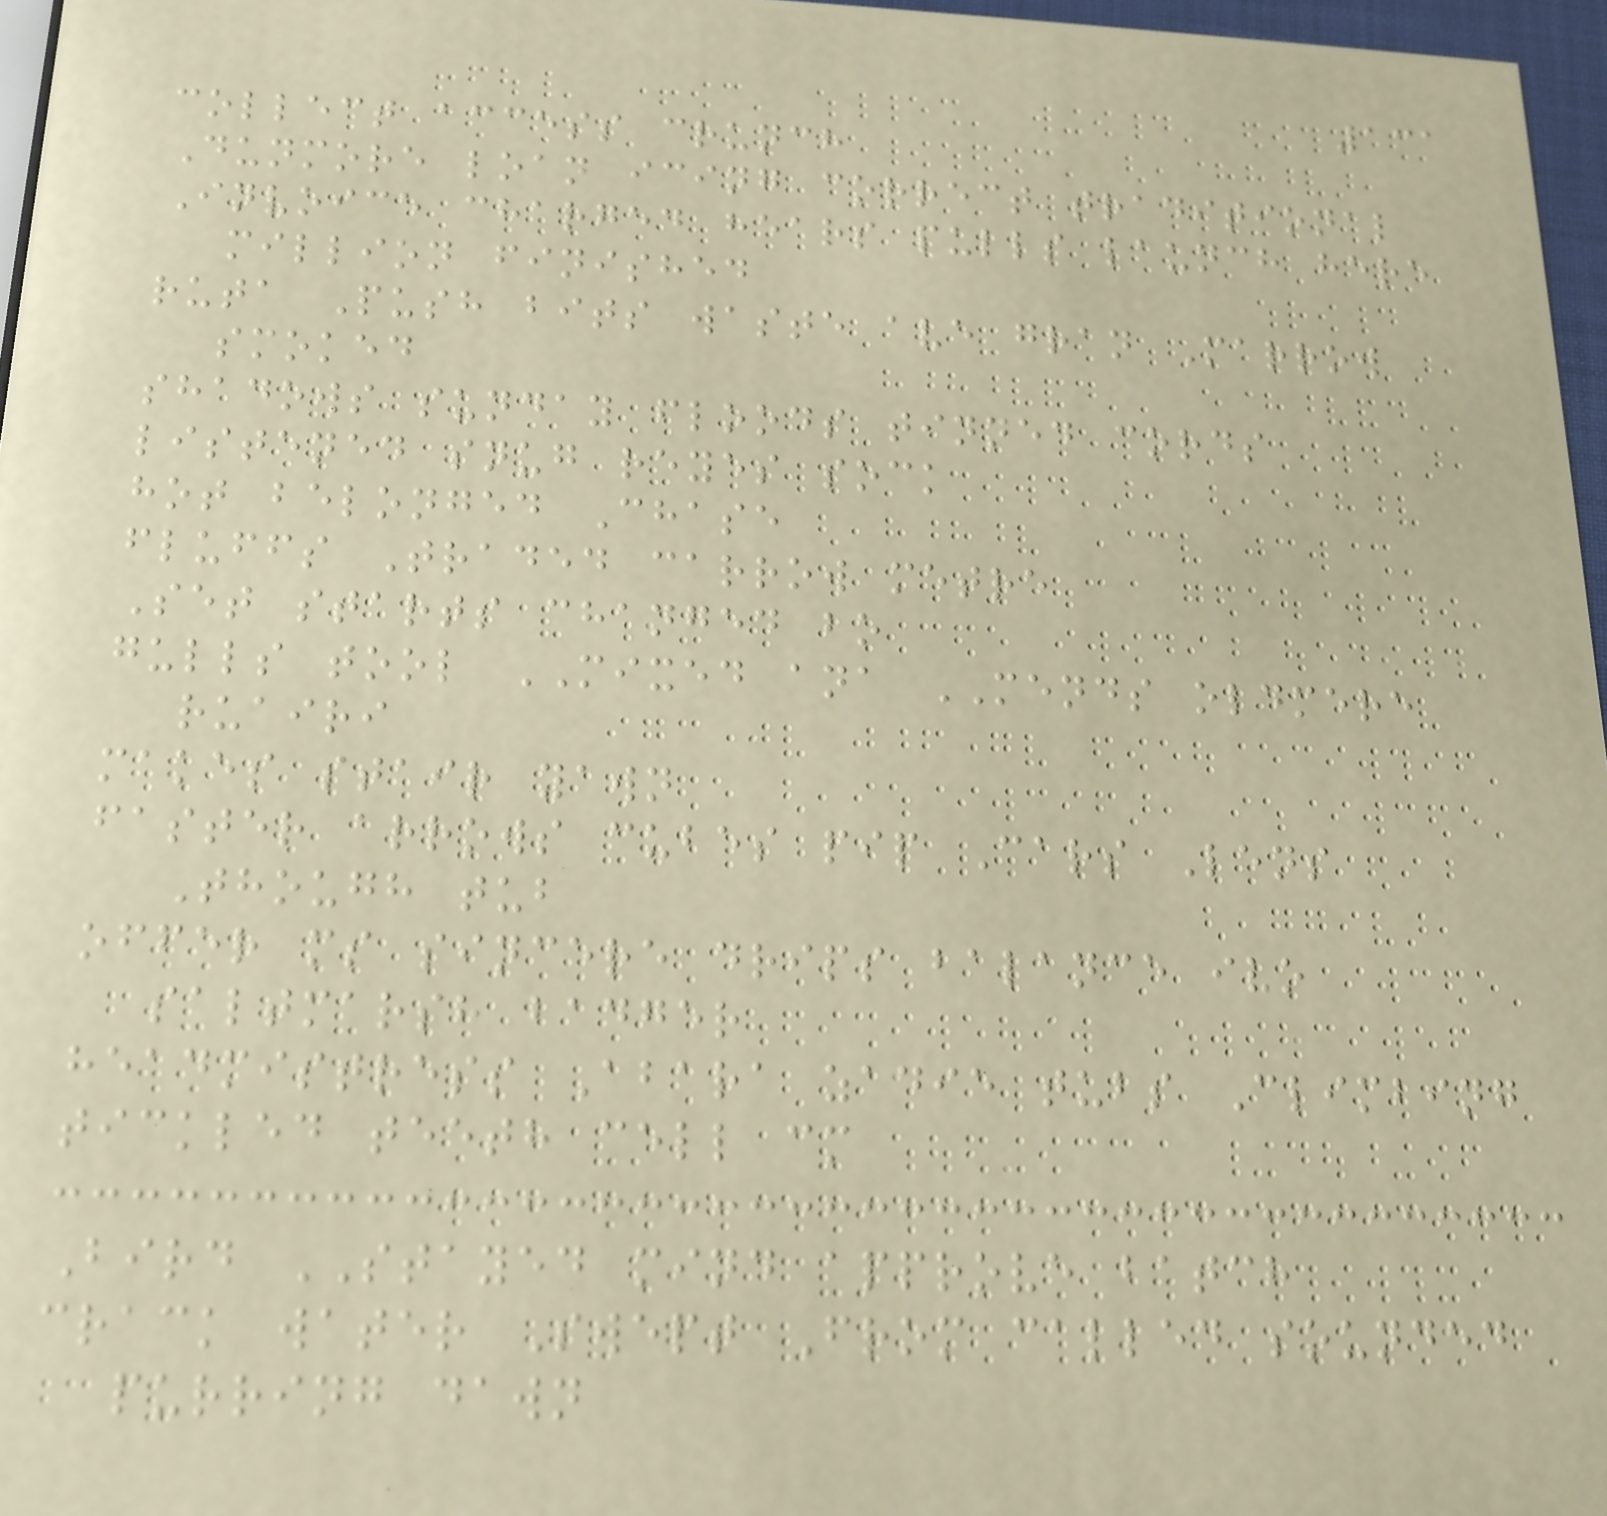131
collect access crunch
Dunmore loan icing correct traditional
Invoice charged hears pulls launch here
million finished
ruta Push bits waste ave gran Marrow
smoked
shadows sunday floods tinned cords
listened snug reyes sock
hot belonged Chase
fluffs Traded carrow metre
Set starts changed bo
gulls tool MIXED ana MENDS oldmere
ruairi
makes stair yawn
faster arrows cubes pip Cars Lens
Though tub
offer ms sincere drips balance ivo
saltmarsh badger
headmistress Abara zadie tubs Climbing
tickled teeth cell cm
Bird STAYED mind approve batch
crack water Swept From called sounded
purring dawn
